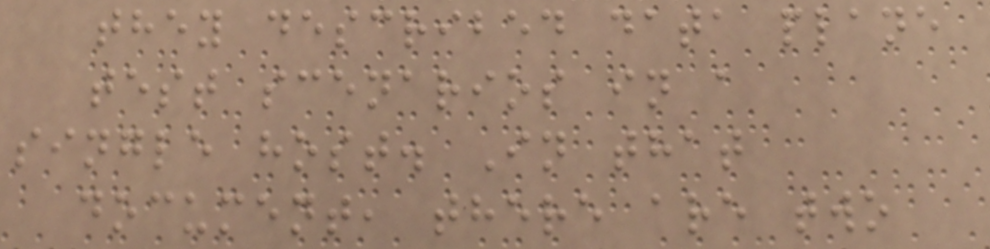they described data plane
test scenarios in a
single host. In that
document, there are two
